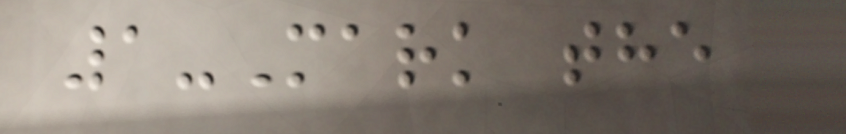1-Mark the
